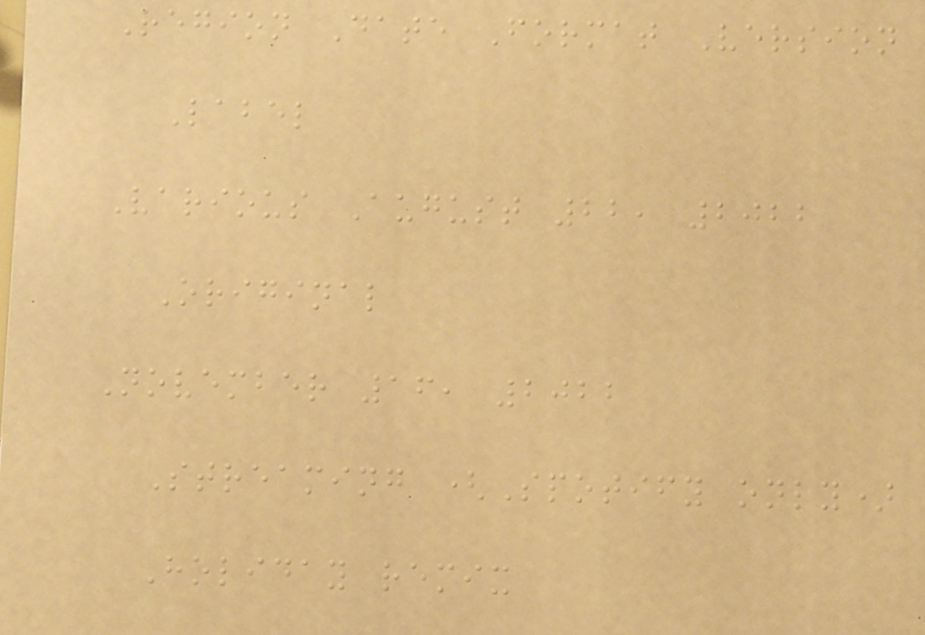Region Date Format Version
Label
Various August 22, 2022
Original
November 16, 2022
Streaming (Spotify only)
Holiday remix
